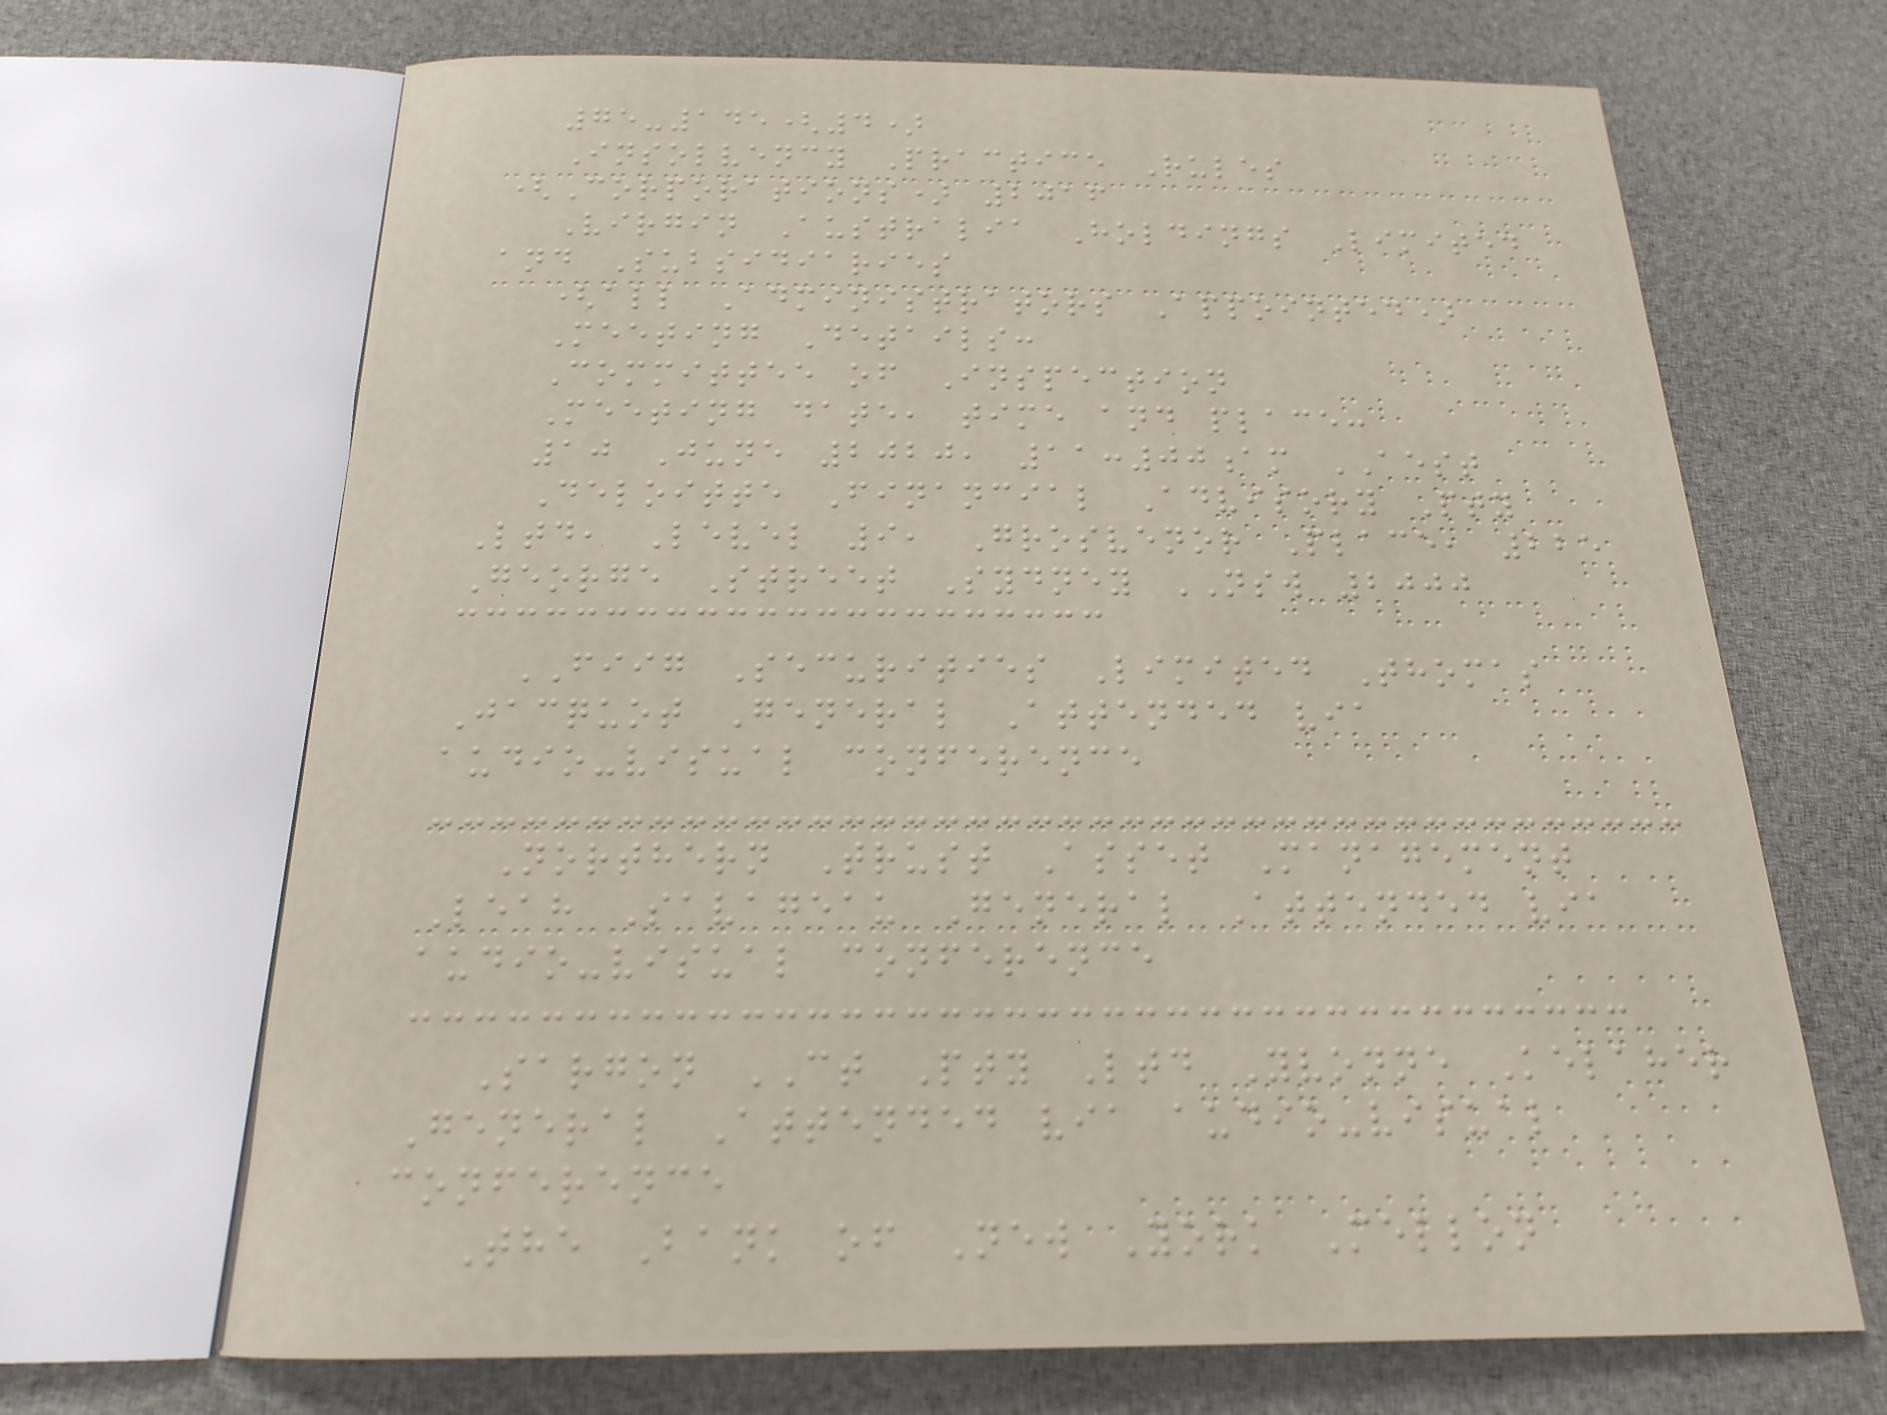75-145(4)
Insolvency Practice Rules
(Corporations) 2016
Virgin Australia Holdings Limited
and Subsidiaries
(all Administrators Appointed)
Meeting Details:
Committee of Inspection
Meeting date, time and place:
10 June 2020, 11:00am AEST
Deloitte Financial Advisory Pty
Ltd, Level 9, Grosvenor Place, 225
George Street Sydney NSW 2000
FIIG Securities Limited Thomas
Jacquot General Attended via
audio-visual conference
Northern Trust Asset Management
Leah Savageau General Attended via
audio-visual conference
Sargon CT Pty Ltd Yvonne Kelaher
General Attended via audio-visual
conference
The Bank of New York Mellon
